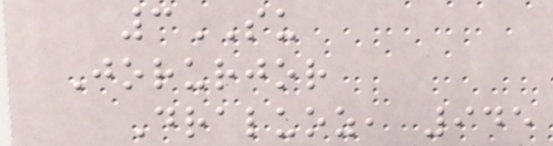3SU
Jorurjor
Draluoz, 945
